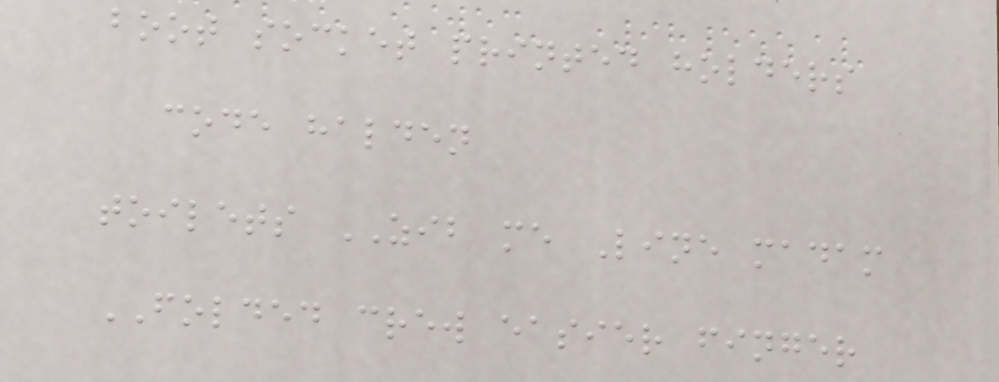boot socket printed holders
code halden
toilets ZIB me Line madam
FOLDED crew easier finger
